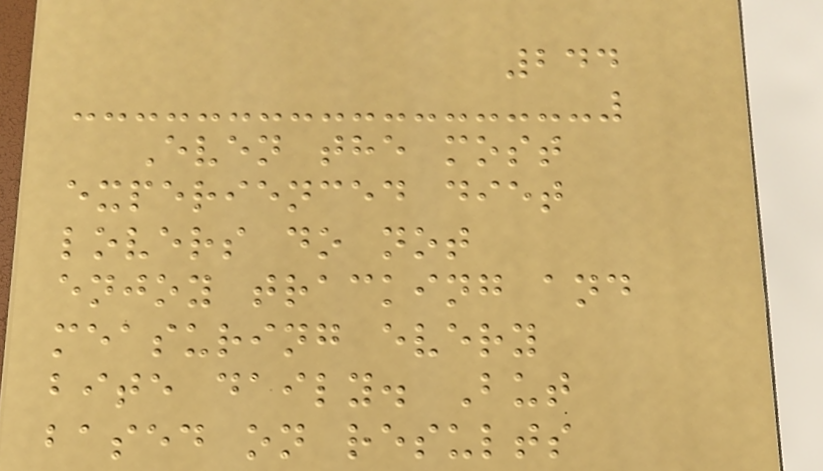244
Even the most
experienced diet
lovers do not
enjoy tracking and
measuring every
bite daily. But
based on results
